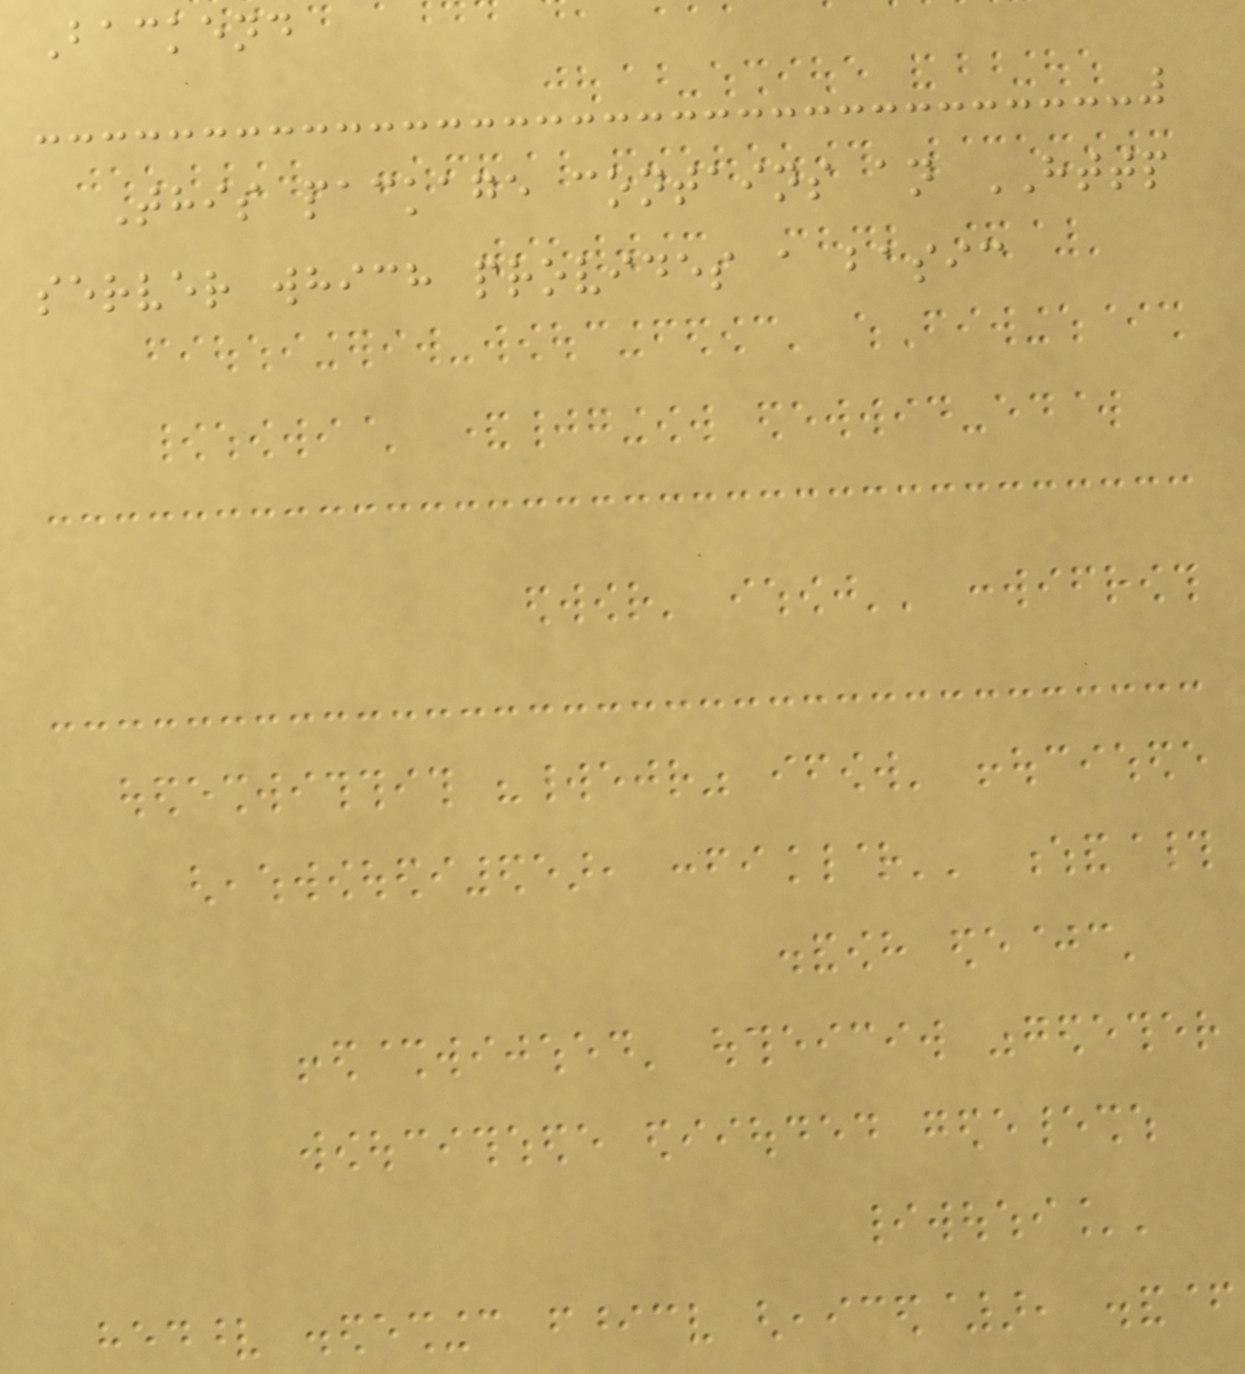Backend
This package contains an HTTP
server which provides a basic
